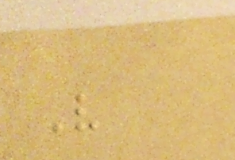V
